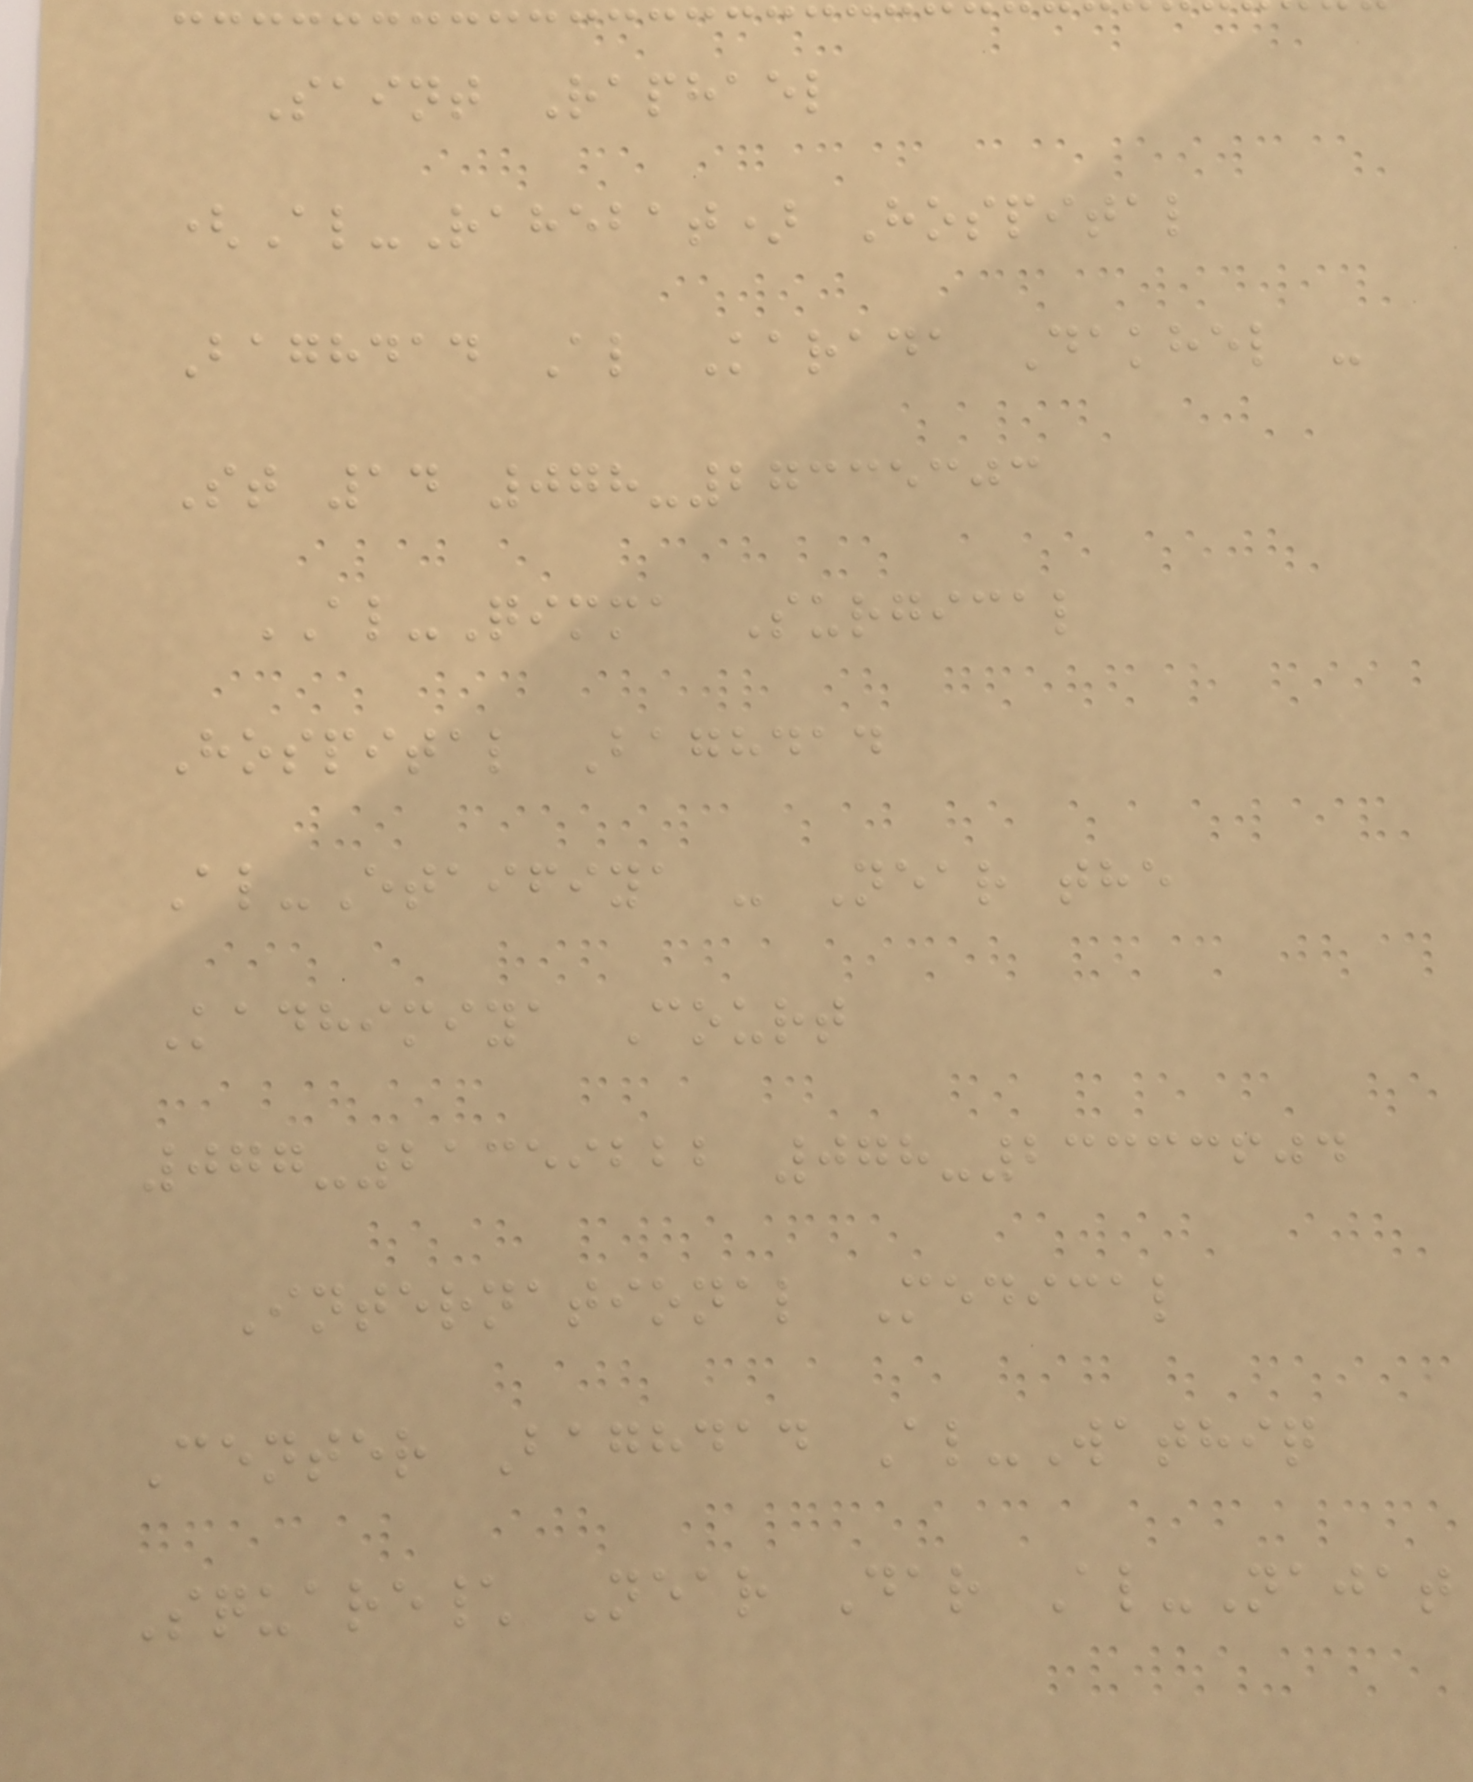Saint Raphael
(Al-Rahebat) Hospital
Baghdad Al Karada Dakhel -
St 14 078-27335303
AL-Qimma Surgical
Hospital Baghdad
Al-Etaifiya - Near the
Kadhimiya Court
077-21359222 078-23333604
International Medical
Center Baghdad Al-Wathiq
Square\ Near Dar Al-Najat
